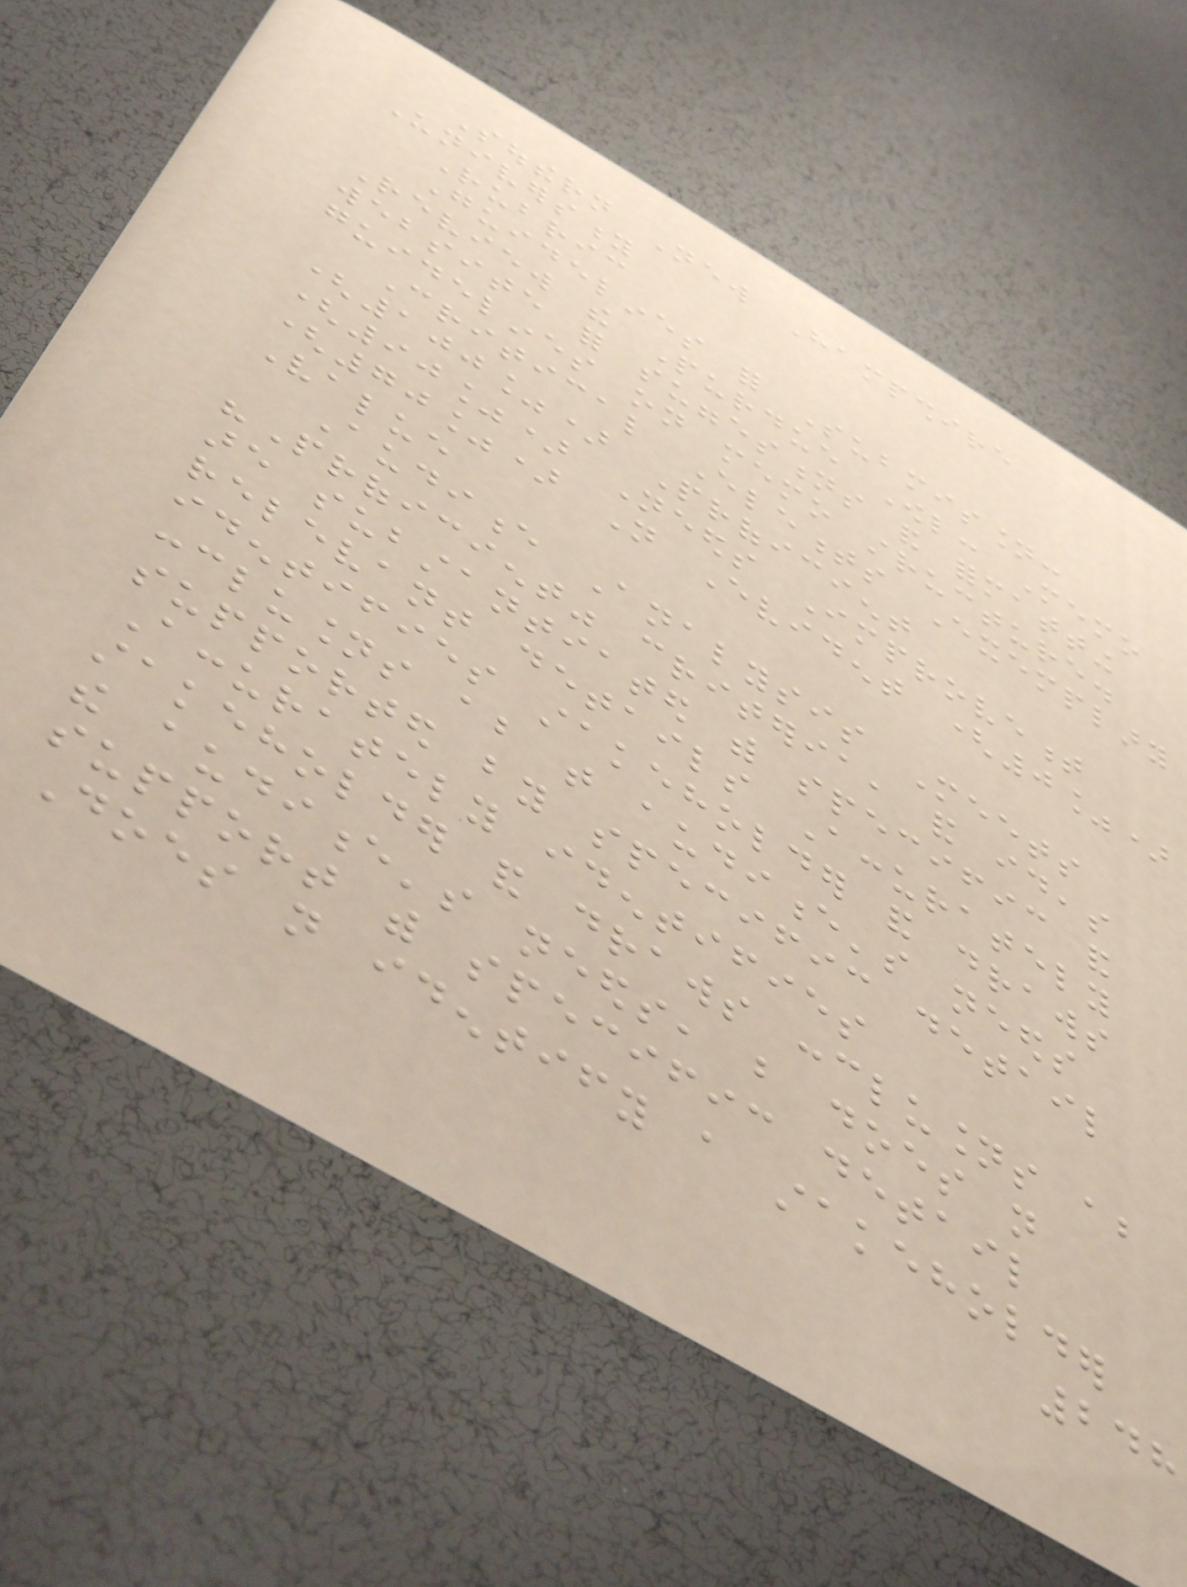Southern New Hampshire
University
Rubric
Guidelines for Submission:
Review the Purdue Owl: Memo
website for suggestions and formatting
guidelines on memo structure.
Critical Elements Exemplary
(100%) Proficient
(90%) Needs Improvement
(70%) Not Evident (0%)
Value
Audience Analysis Meets
"Proficient" criteria, and ideas
are substantiated with specific and
relevant details Accurately
identifies stakeholder and draws
conclusions about that audience's needs
supported by specific detail
Accurately identifies
stakeholder and draws conclusions about
the audience's needs, but does not
support with specific detail
Does not identify a stakeholder
248
